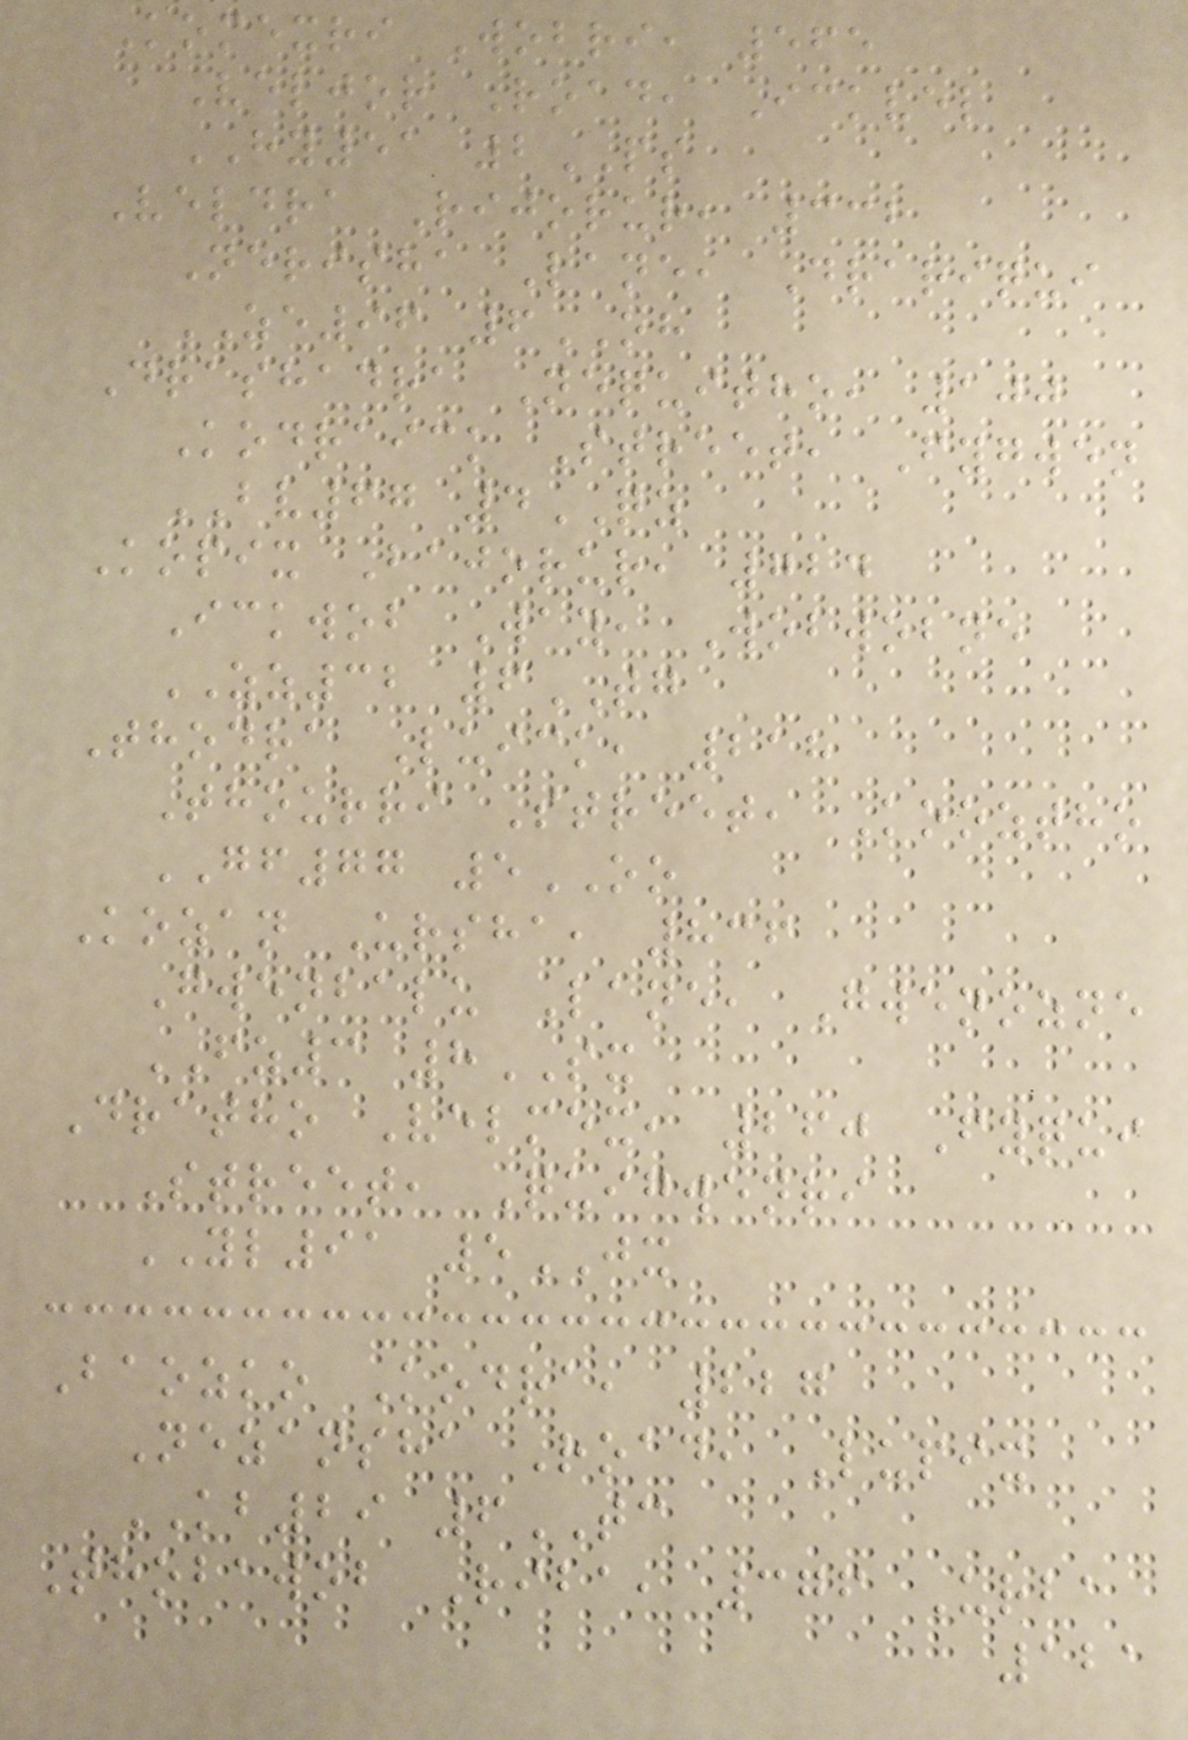Komexri Wobri, 565
Veljor Road, Ickvel
HY51 2PS
Veldra Rijorur, 332
Nerisha Lane, Drariqui
ZE96 6OH
Drashadra Nequitho, 100
Kodraick Street, Fygwen
BV67 4QZ
Kopix Bajorur, 724
Ickwob Way, Wobwobne
ZZ32 6TG
Thodra Luick, 218
Thourri Street, Kooztho
GF77 5OO
Kozan Ursha, 836
Gwenbalu Lane, Gwenozne
FZ3 8SX
Dratho Velmex, 260 Fyqui
Street, Quigwenri
YL91 5JX
Baozko Kodra, 227
Nezansha Road, Lupix
KB29 6TC
Thobawob Riba, 376 Urba
121
